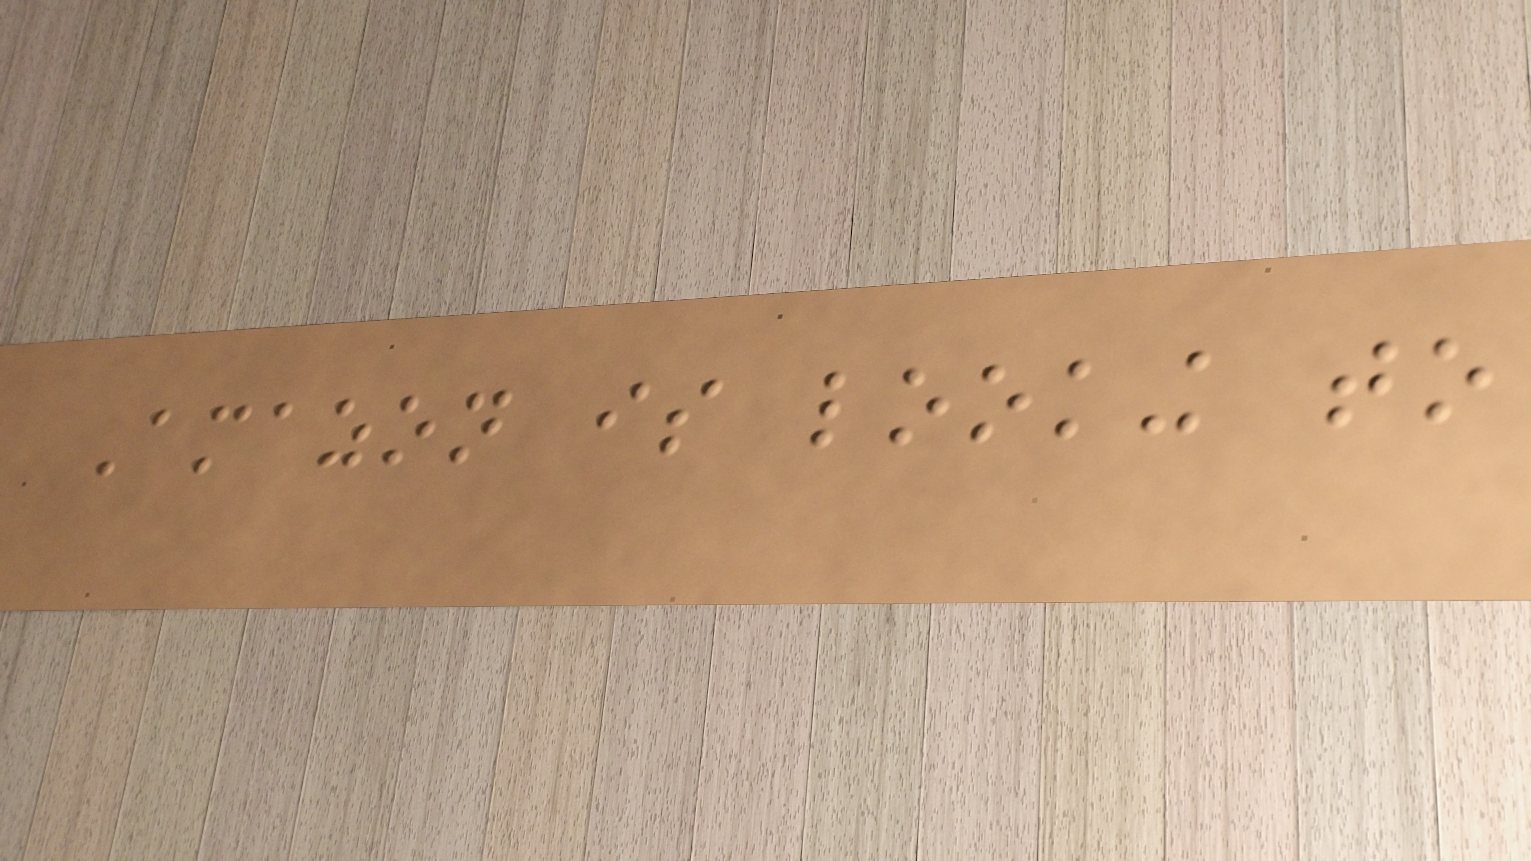Amazon is looking to
